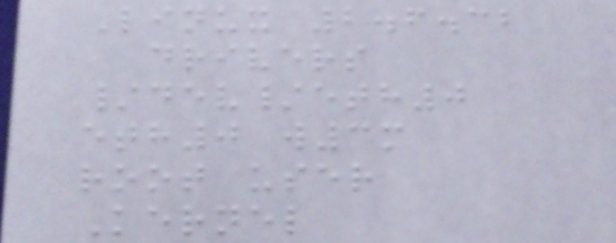Linux 2.6.32
drivers
/dev/eth0
eth0 w3m
root user
Kernel
